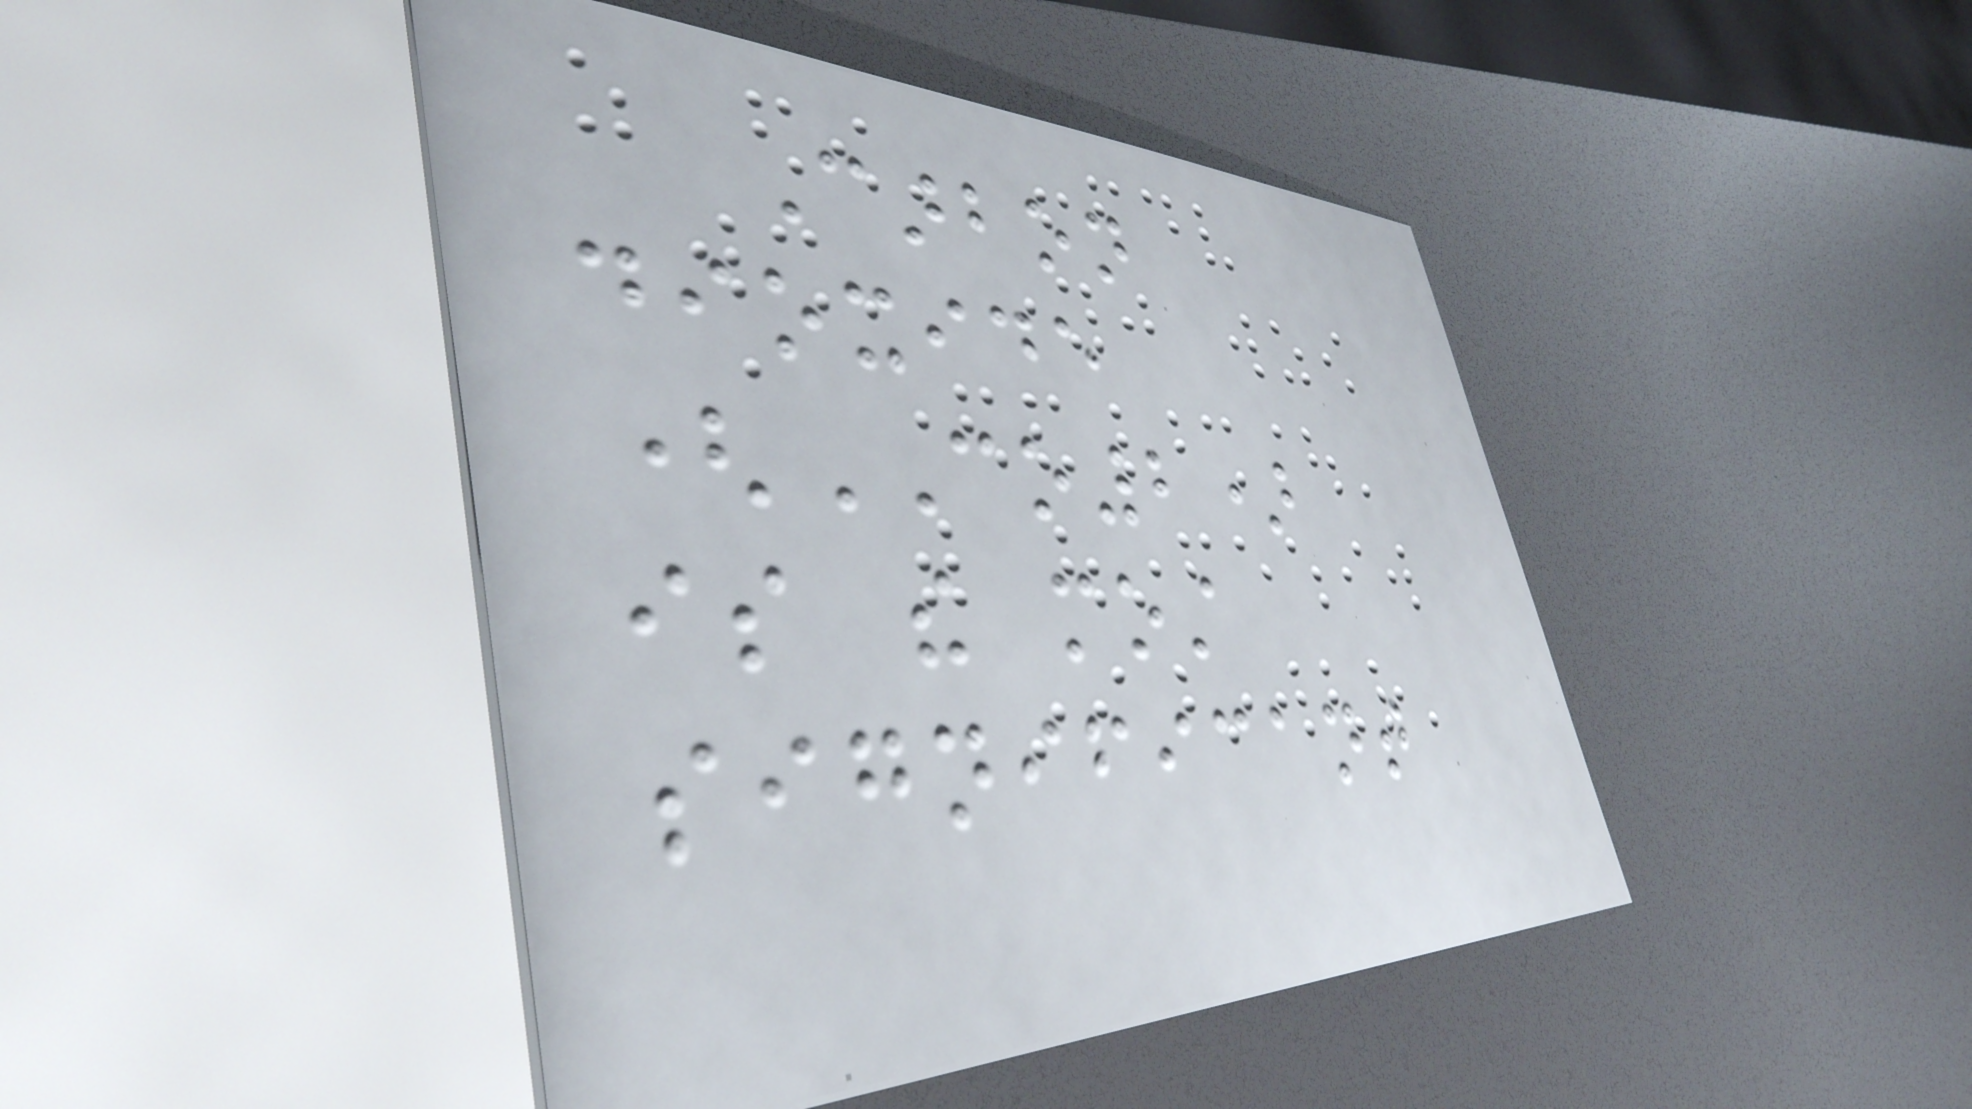Carbon
dioxide
(CO2)
is the most
significant
